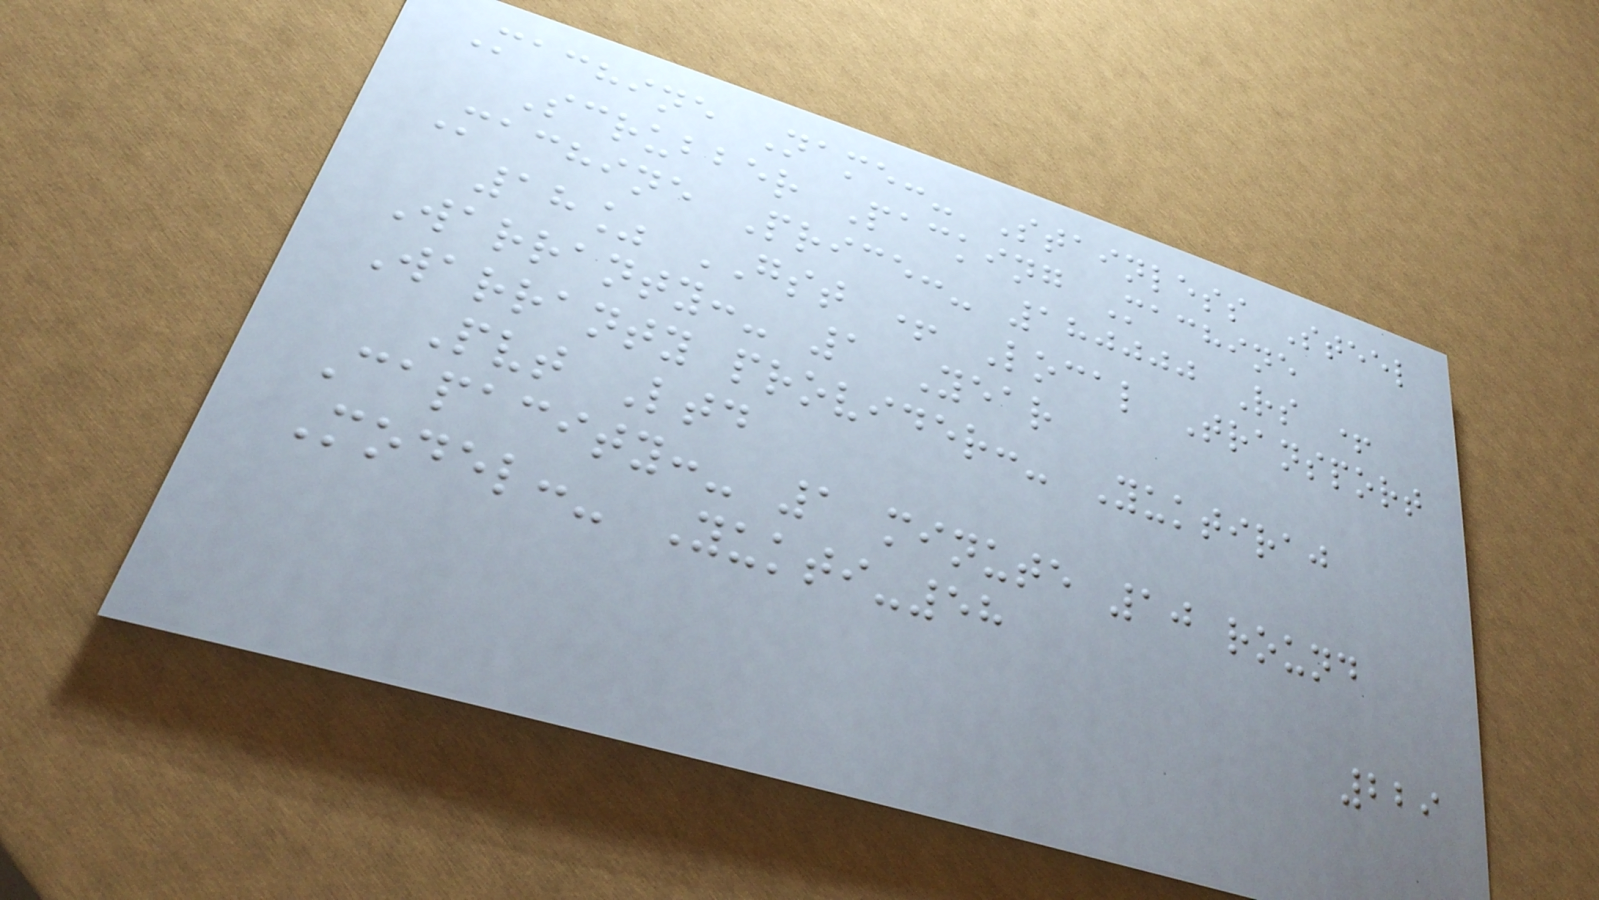Machine Name:- Stainless Steel
Scrubber Packing Machine
Machine Price:- 180000 Rs +
18% GST + Local Transport
Warranty:- 1 Year
Warranty provider:- Yuktiraj
Pvt Ltd
Capacity:- 1 minute 10 round
Model:- Yukti-58
229
